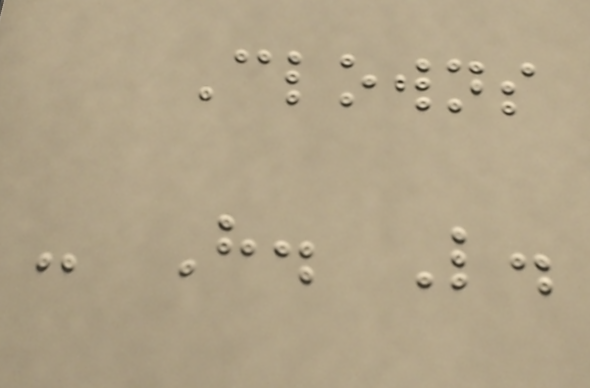Clowns
- H. L.
